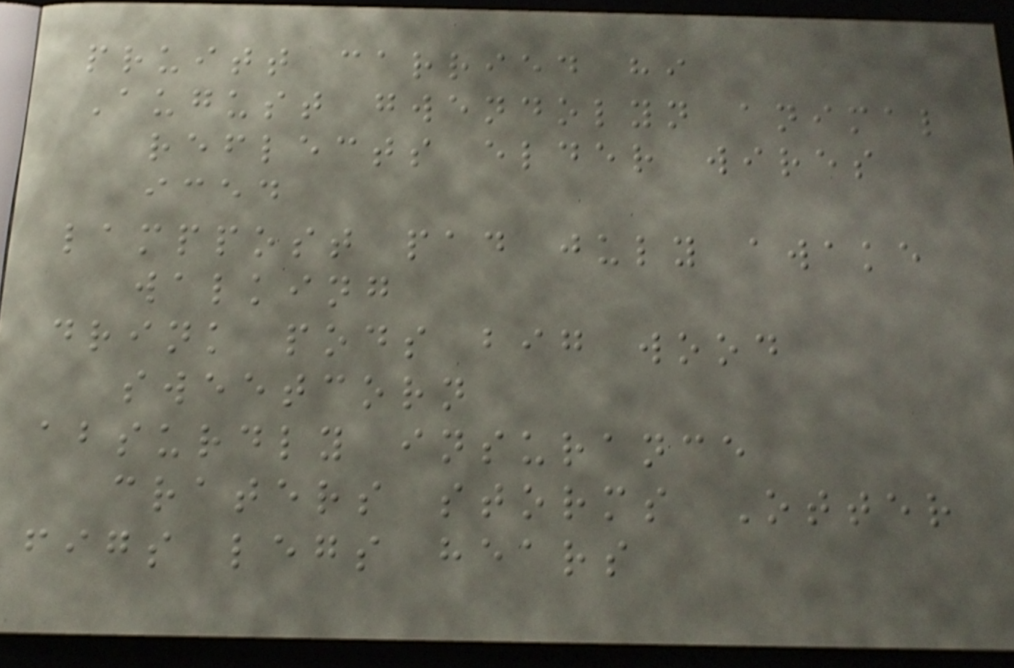pruitt carried hi
August gwendolyn animal
reflects elder wires
iced
lamppost pad july awake
walking
drink pods big wood
sweetcorn
absurdly insurance
craters storms Otter
figs legs hears
